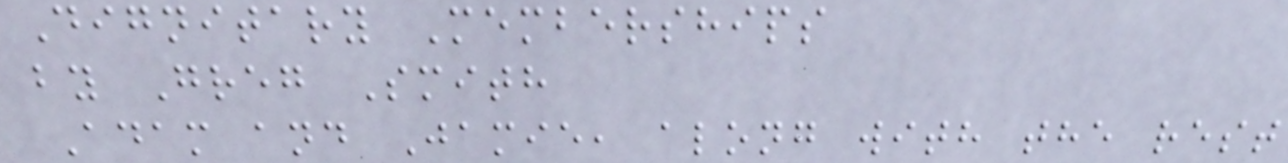Dignitary Memberships
by Greg Smith
Adam and Jamie, along with the rest
